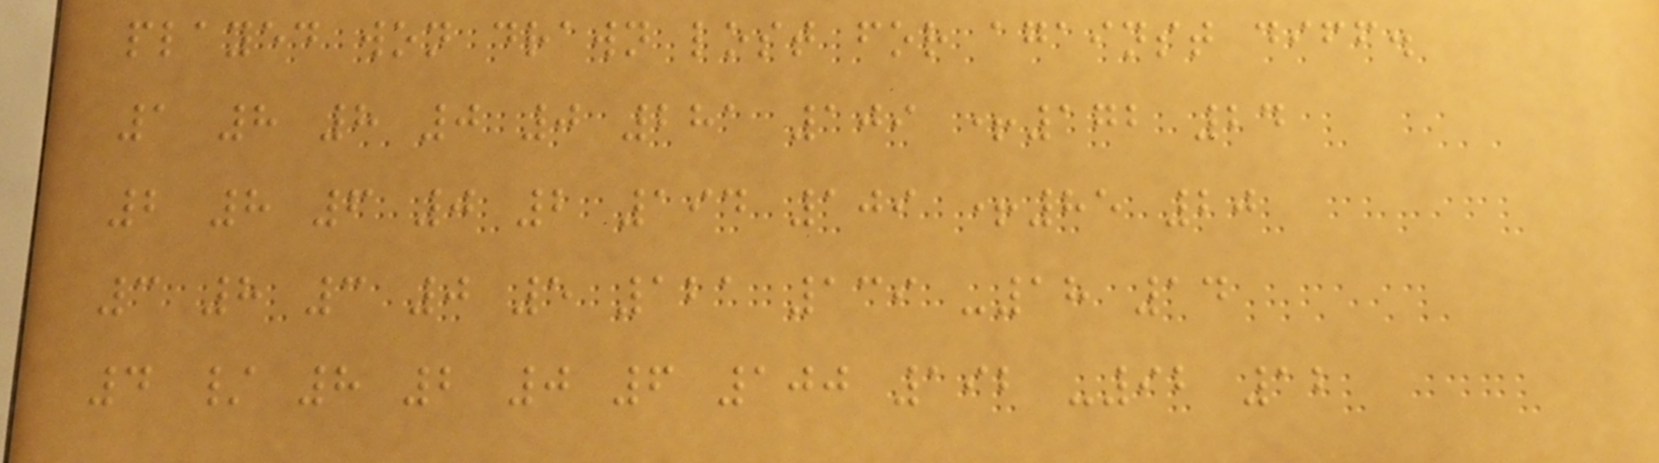played won drawn lost for against diff.
1 8 8 0 0 281 109 +172 24
2 8 6 0 2 194 109 +85 20
3 8 3 0 5 121 139 -18 14
4 / 8 2 0 6 100 192 -92 12
